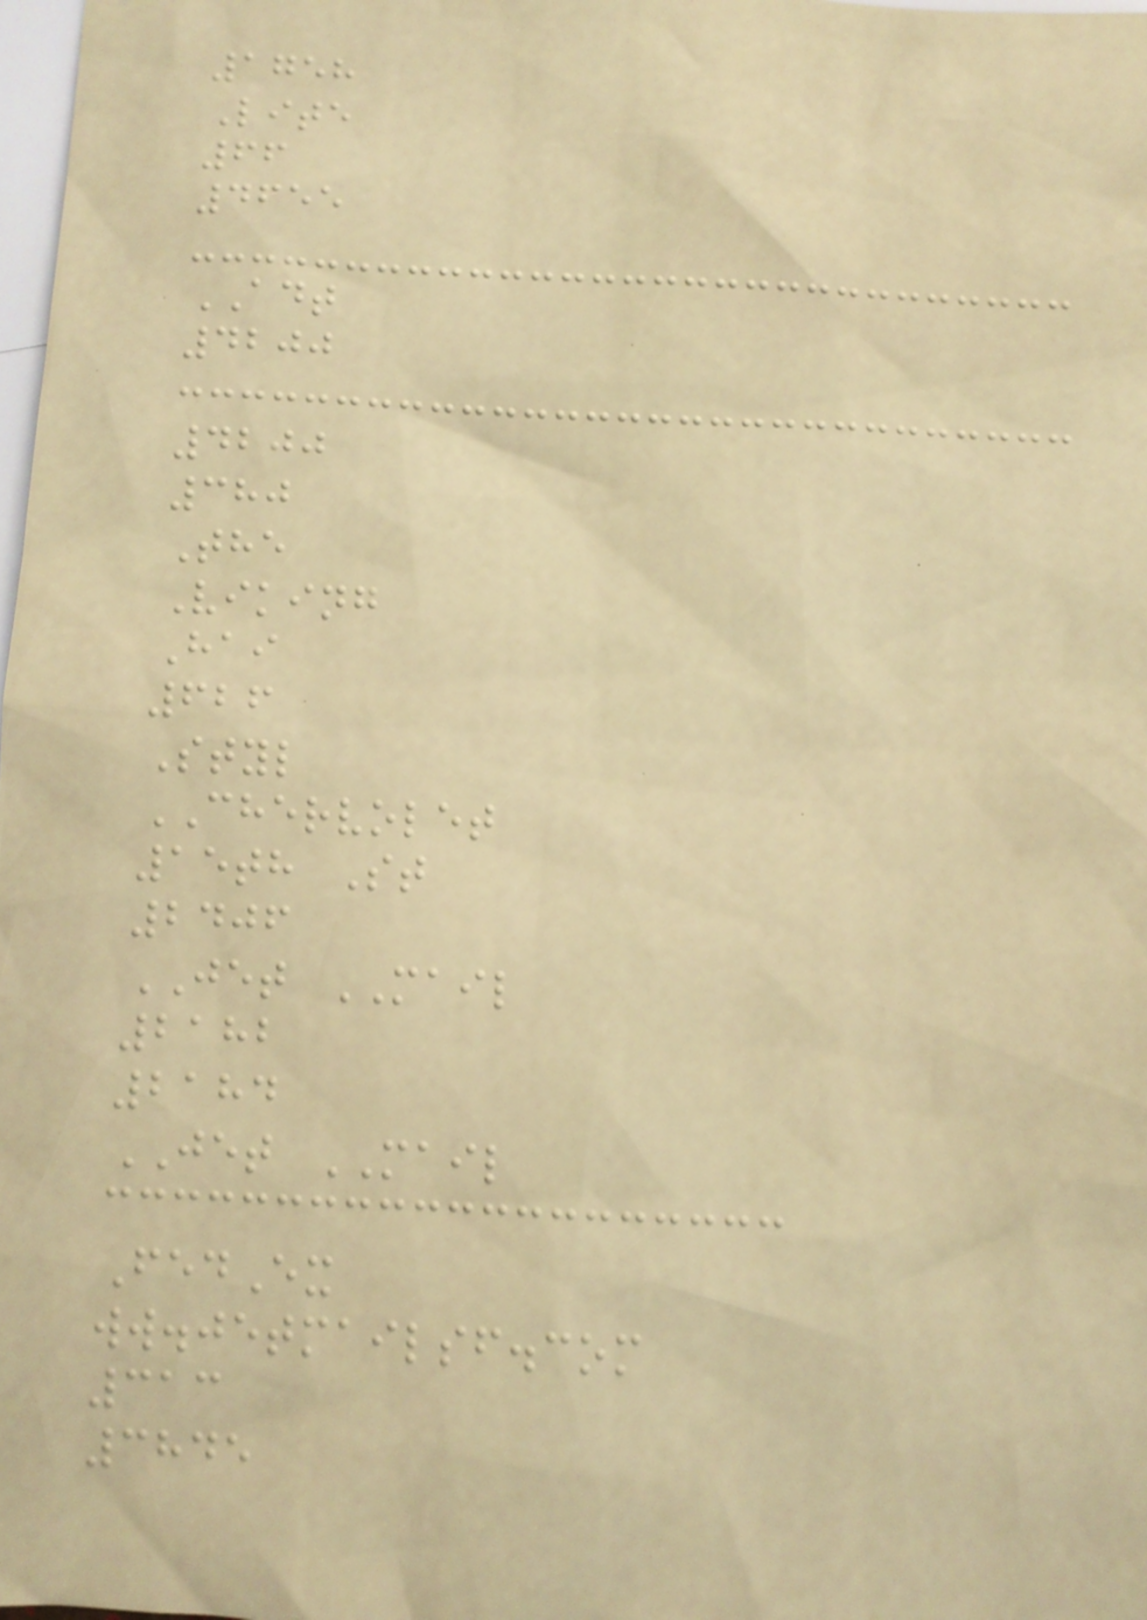1758
Lite
66
4655
ADT
4200
4200
380
The
Viking
Hai
626
Styl
CHERVOLET
15th St
2406
JET MAIL
2182
2184
JET MAIL
FedEx
ww.jetmailsf.com
313
3845
